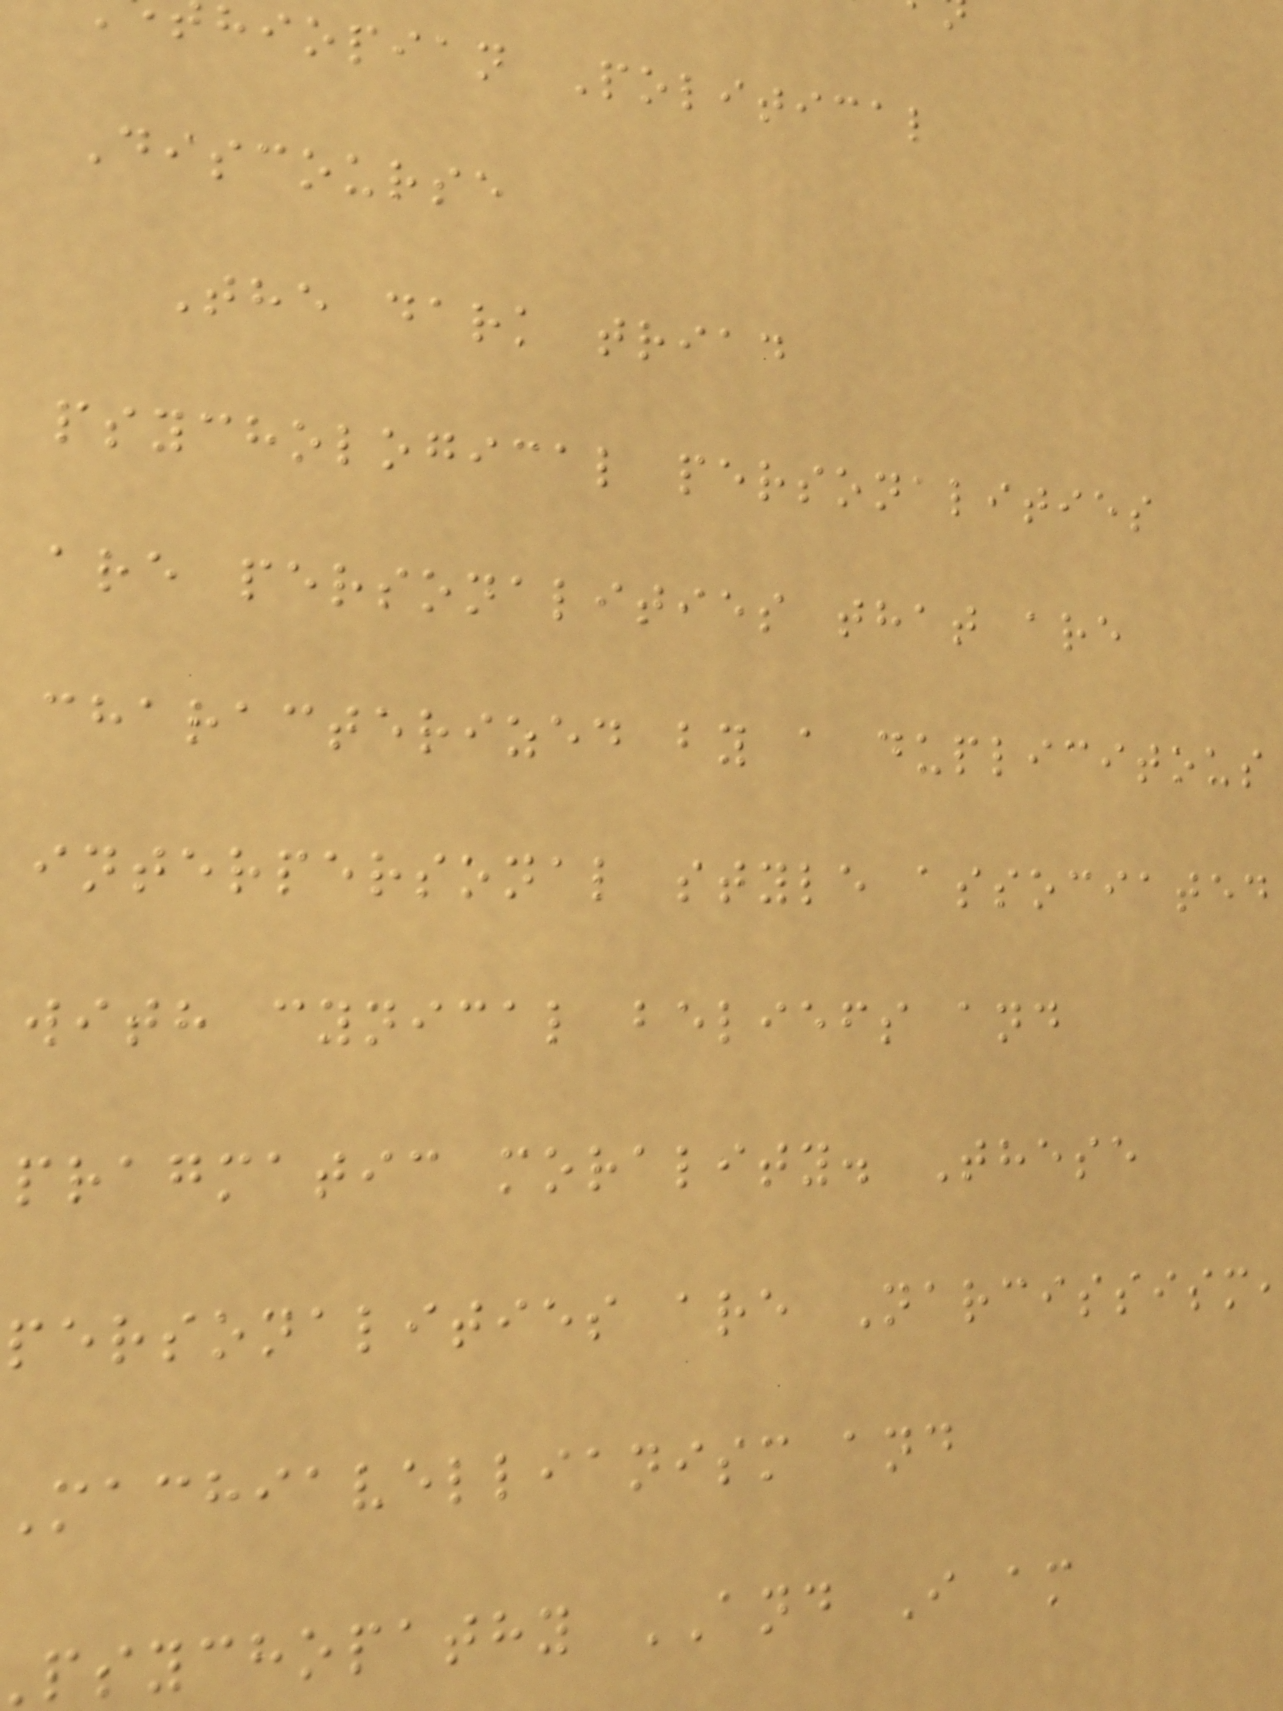hiopian Political
Discourse
The dark triad
psychological personalities
are personalities that are
characterized by a duplicitous
interpersonal style associated
with cynical beliefs and
pragmatic morality. These
personalities are Narcissism
machiavellianism and
psychopathy AND I am
